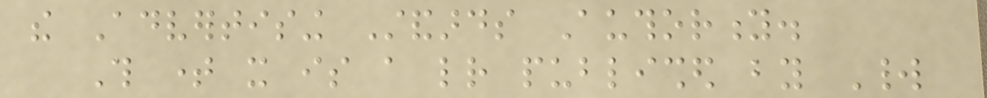the Advertising Standards Authority.
This time it is a letter published by World
